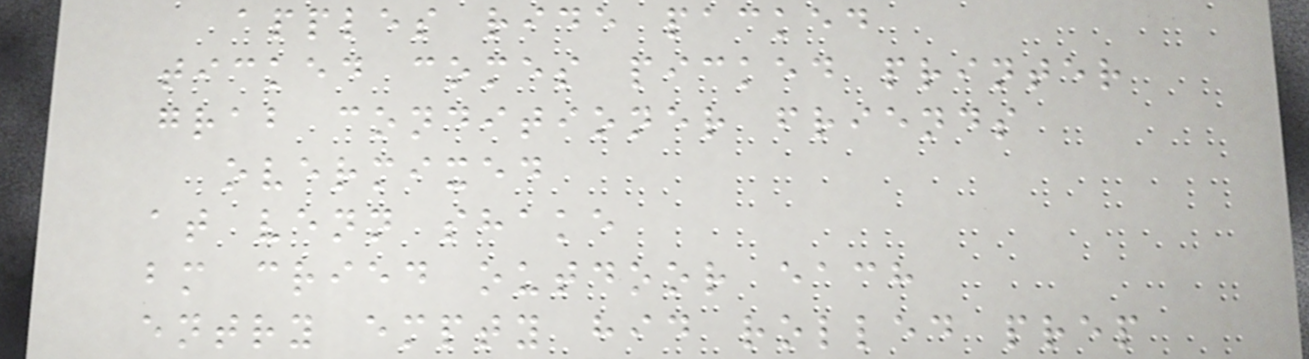apples ride packed
ticked comes picked printer
grab conditioner friends
overmixed
at venn shake
bm cried outdoor each
entry empty hid rolled prep
